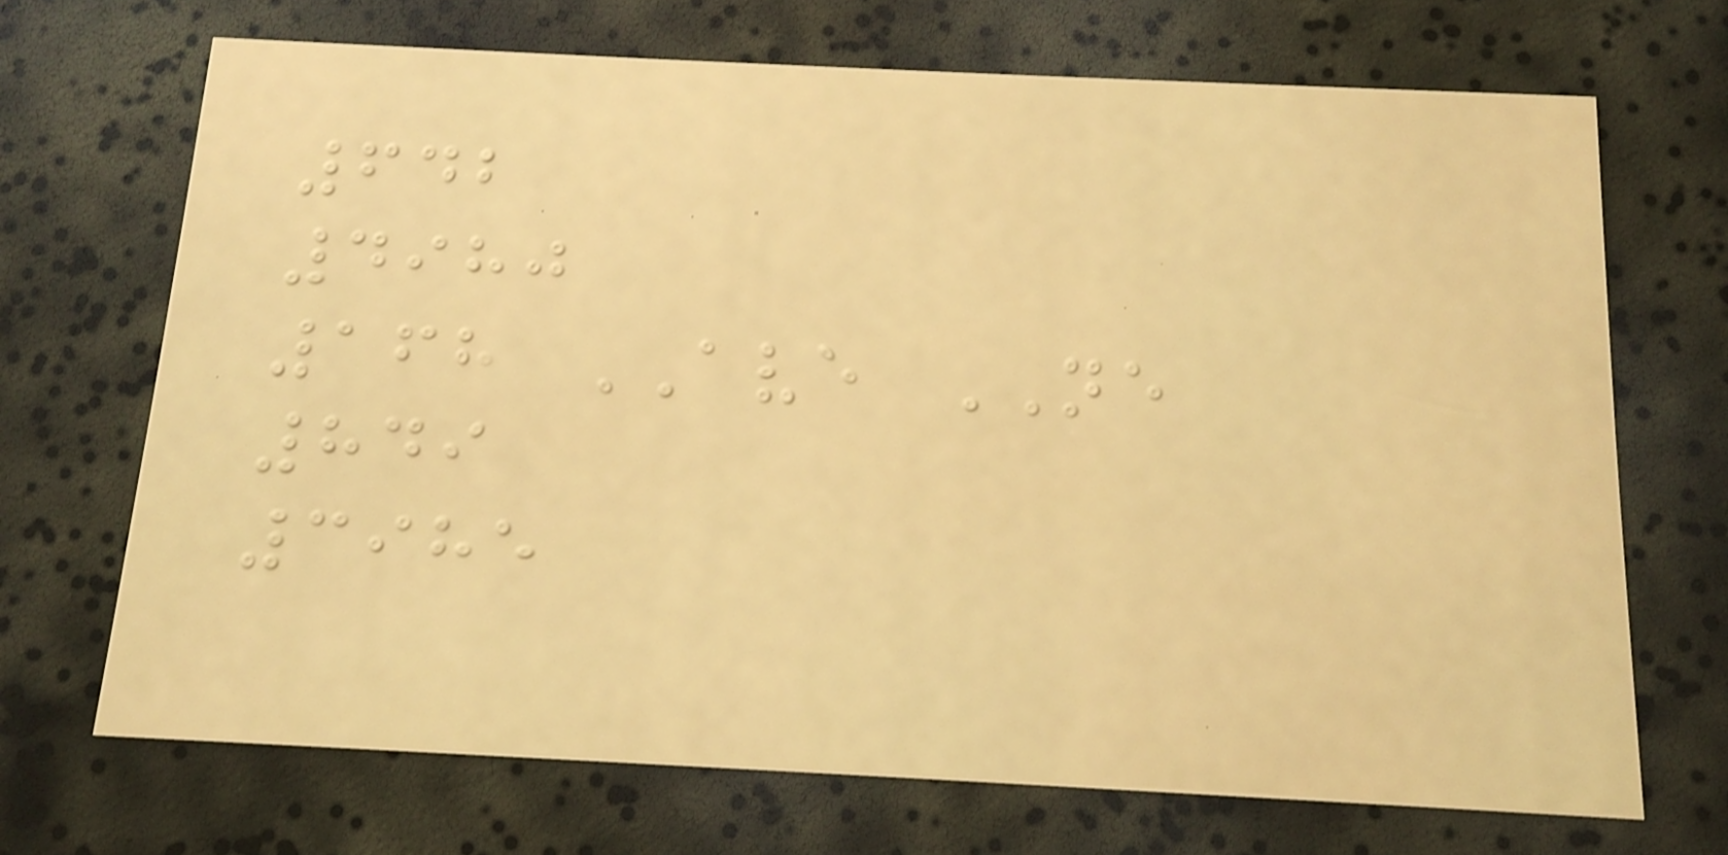642
4980
168 AVE NE
849
3985
